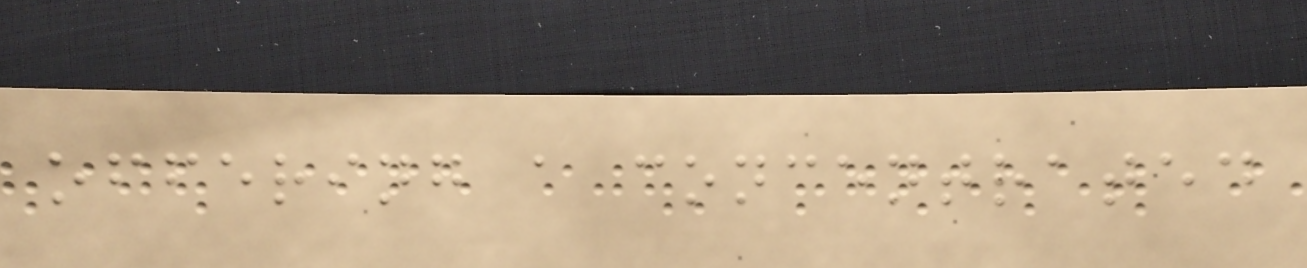offering a concentrated
